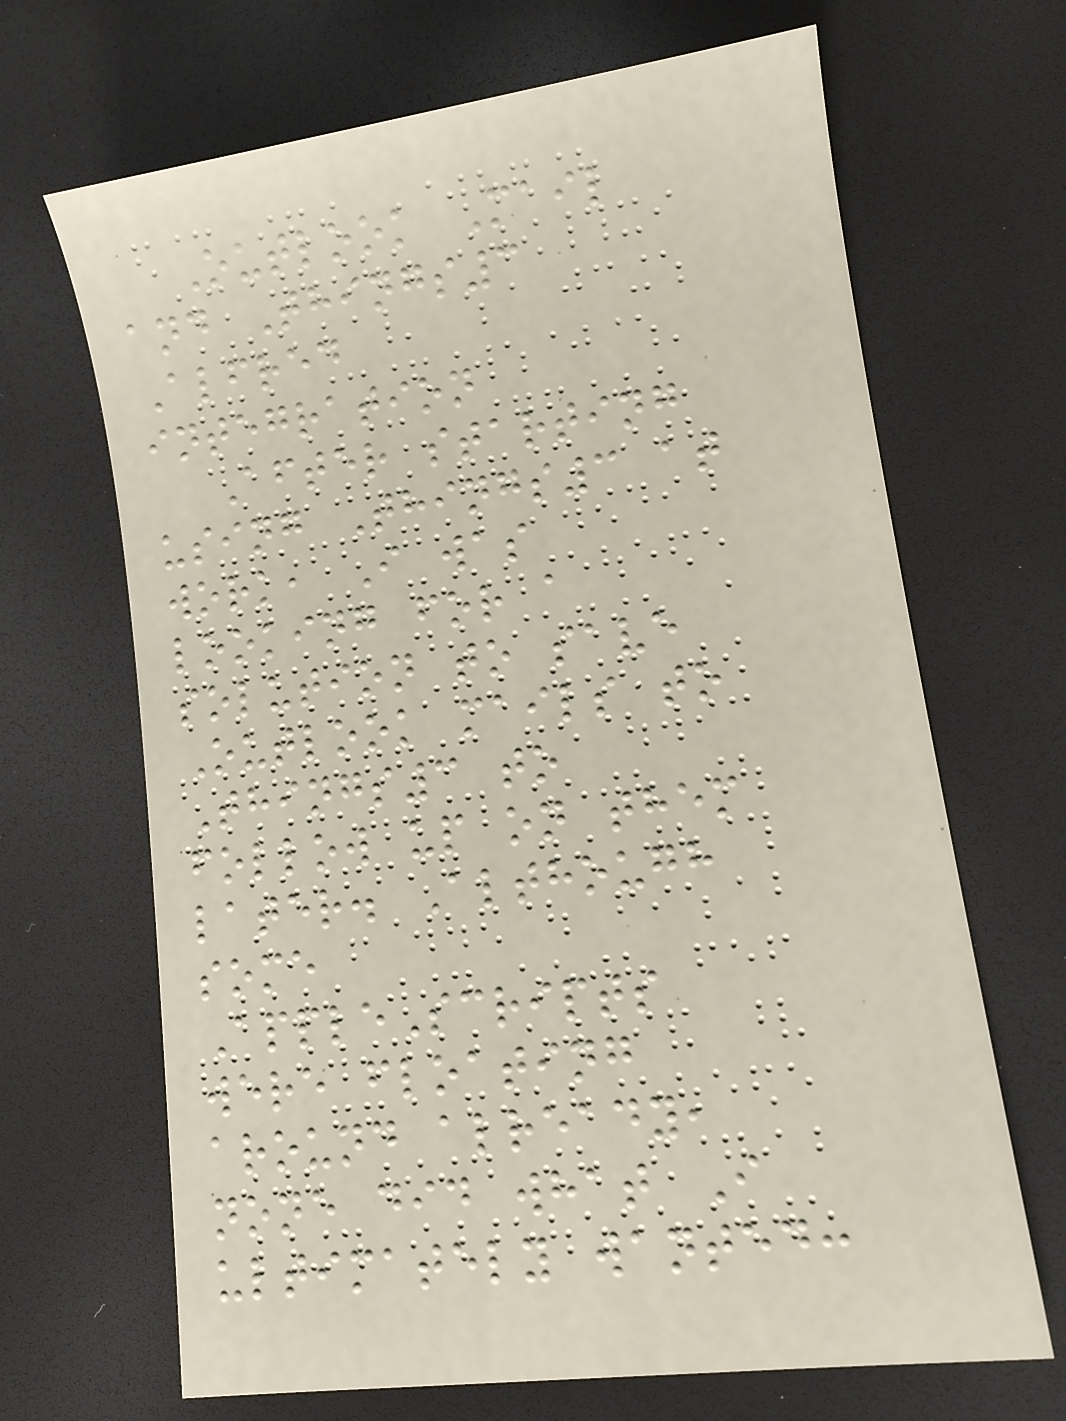Outlook Mail
and Things3
Alfred
integration
After starting
using Things3 at
work, I was
looking for a
solution to save
Outlook mails to
Things3 to
follow up on them
later. Although
some
AppleScripts
were floating
around already,
none did what I
ultimately wanted:
